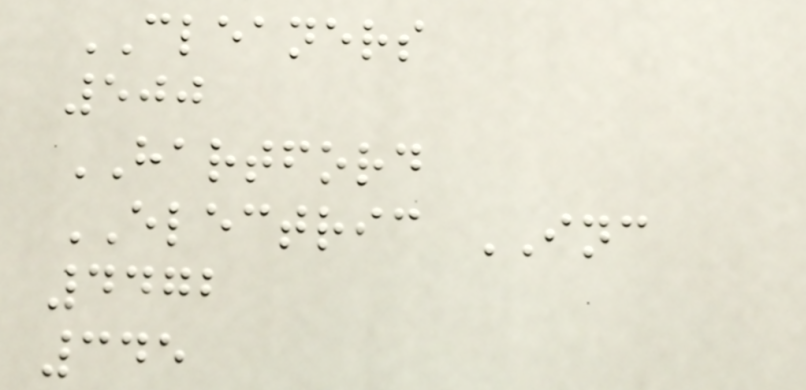CLEANERS
500
HARTFORD
ELECTRIC INC
4472
345
